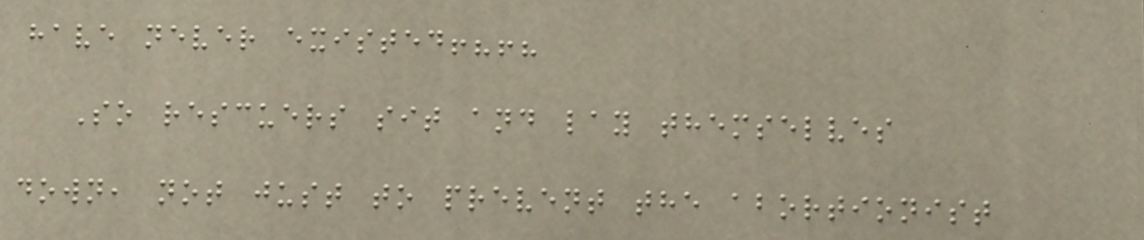have never existed!?!?
So rescuers sit and lay themselves
down, not just to prevent the abortionist
